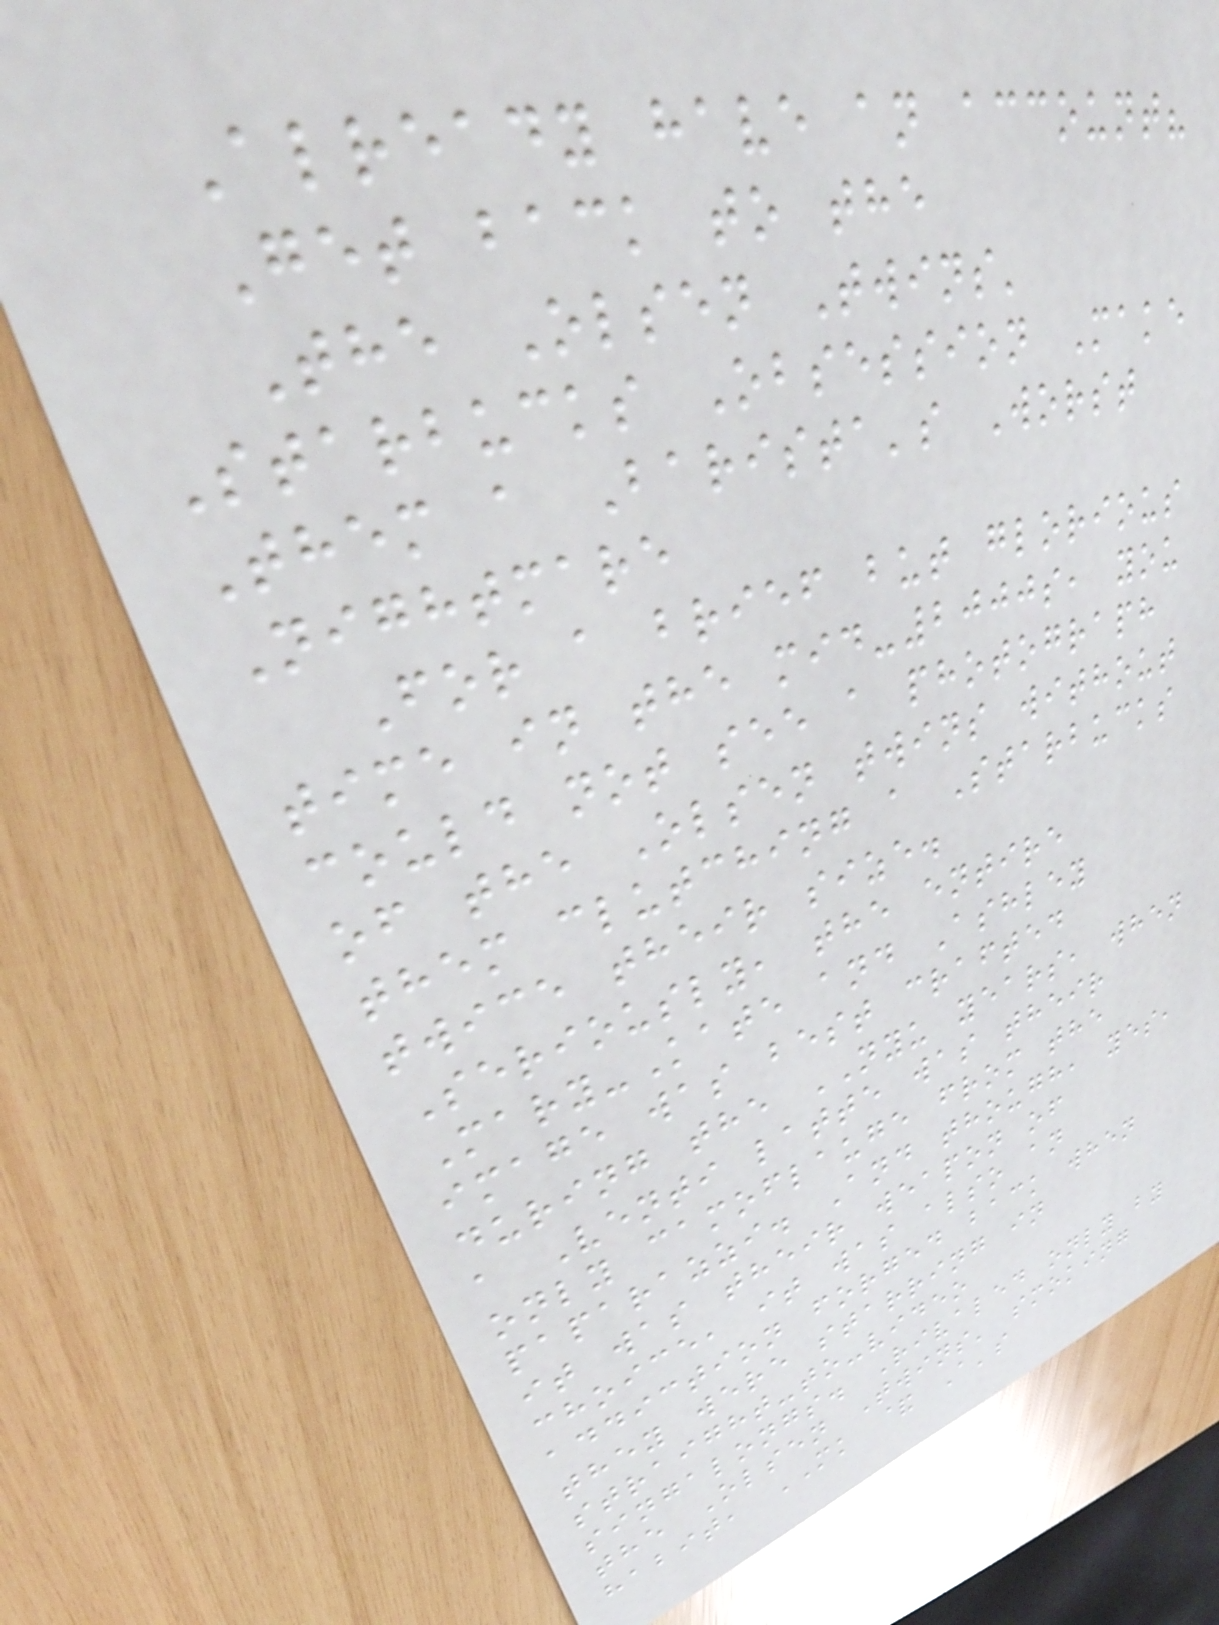Already have an account?
Get back to the
The Olsen Twins'
Starbucks Obsession Make
Them a Barista's Worst
Nightmare
For a brief but glorious
time in the mid-2000s, you
could not see a photograph
of the Olsen twins without
them clutching a Starbucks
twice their size.
Seriously, the entire
Mary-Kate and Ashley
image was best crafted
during the NYU years, when
a Venti latte was their
only camoflauge from the
paparazzi. And though, yes,
it was their weapon of
choice, it was also an
addiction forged back when
they were starring in
straight-to-video
singalongs. Rivaled only by
the Olsen Twins' smoking
habit, MK & A's
